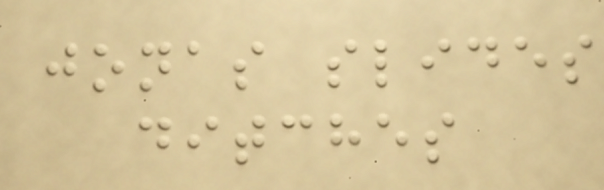jonas slides
ditches
